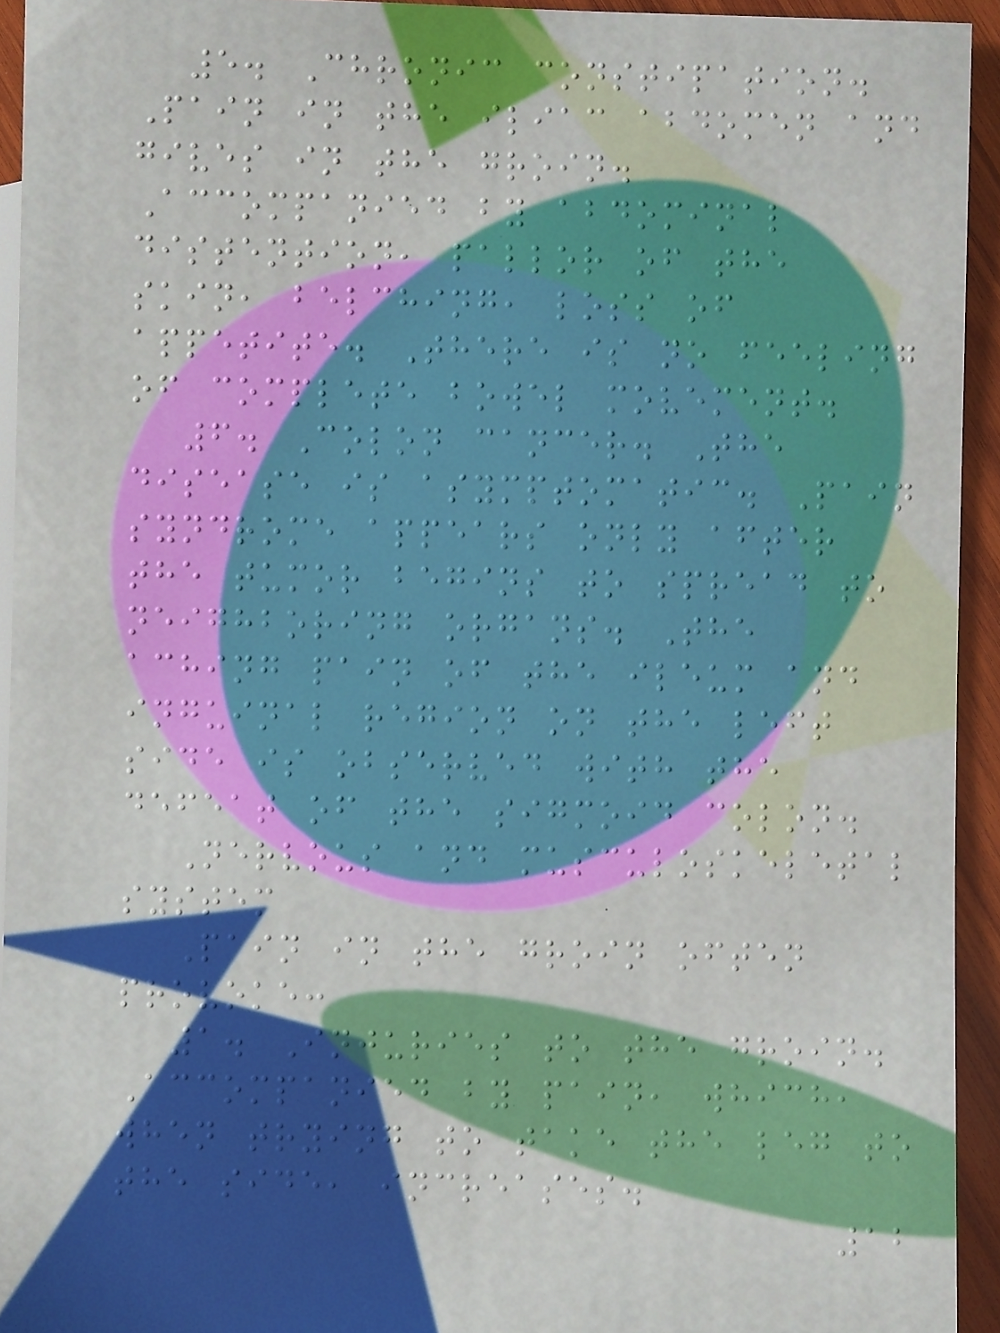5. Chronic constipation.
Pain in the iliac abdomen and
gives in the groin.
Accompanied by abdominal
distention, pallor of the
skin, belching, loss of
appetite. There is no feeling
of complete bowel movement.
6. Colon cancer. The
disease is asymptomatic. Pain
syndrome appears only after
the tumor begins to spread to
neighboring organs. The
aching pain of the ileum and
inguinal region on the left
side is observed with the
defeat of the sigmoid colon.
Nervous and musculoskeletal
system
Pain in the groin often
provoke:
1. Injuries to the groin.
Accompanied by pain, which,
when trying to take the leg to
the side, increases.
12
